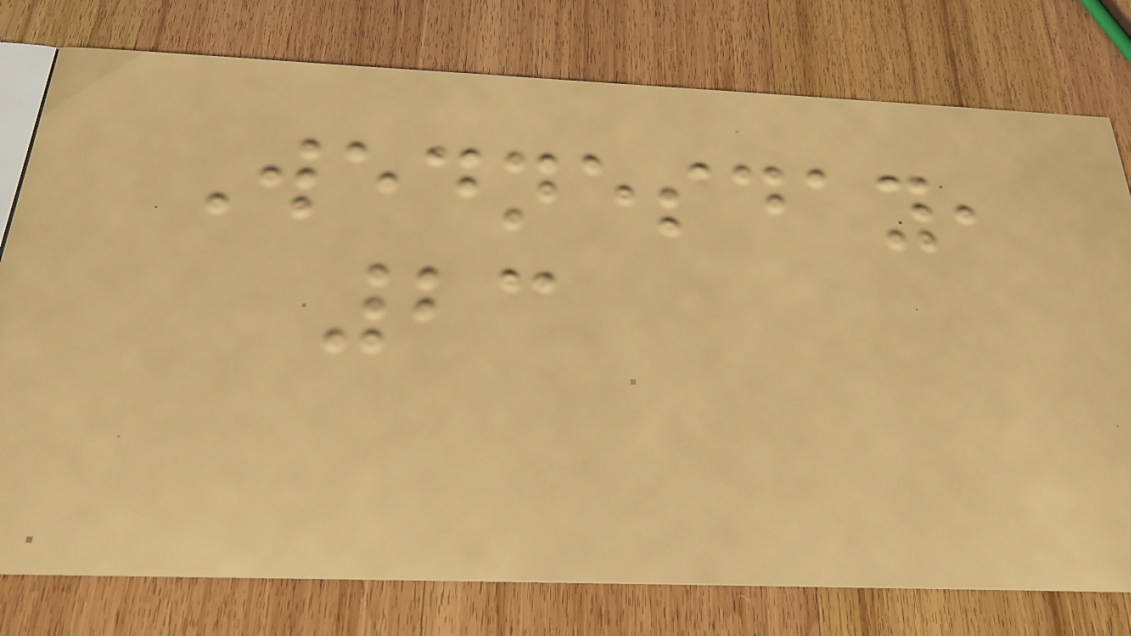Wednesday,
23
